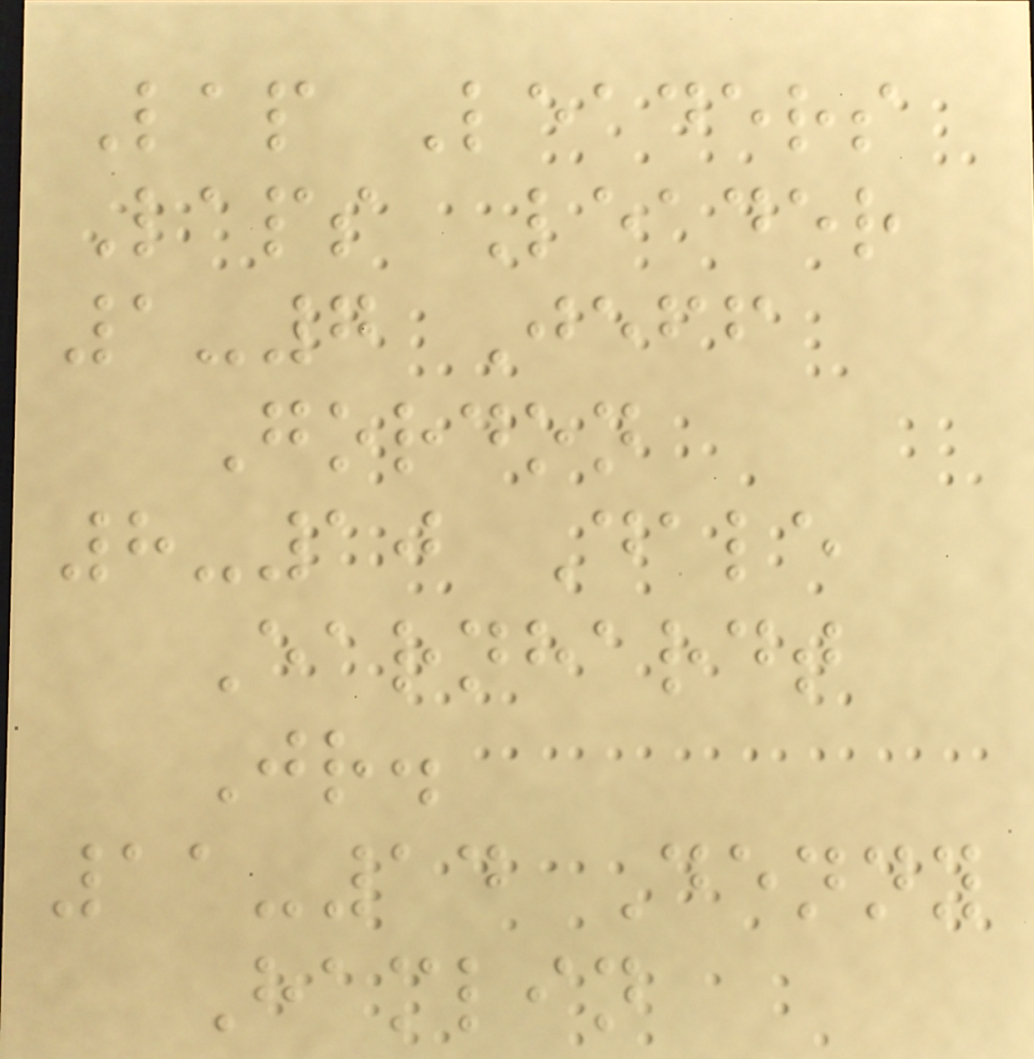Lap Leaders
Laps Leader
1-7 Jeff
Gordon
8-10 Dale
Earnhardt
Jr.
11-14 Denny
Hamlin
